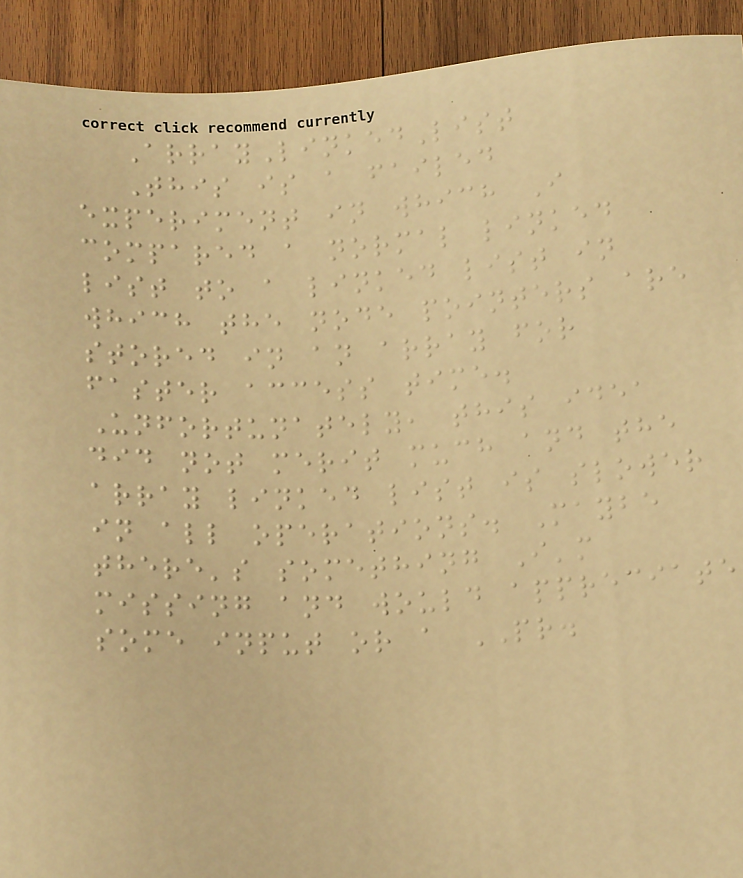ArrayLinkedList
This is a failed
experiment in which I
compared a normal linked
list to a linked list in
which the node pointers are
stored in an array for
faster access time.
Unfortunately, this idea
did not merit much and the
array linked list is slower
in all operations. Maybe
there's something I'm
missing and would appreciate
some input or a PR.
